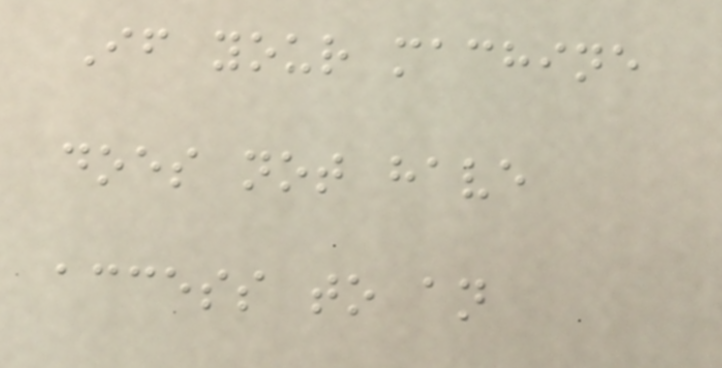If your machine
does not have
access to an
